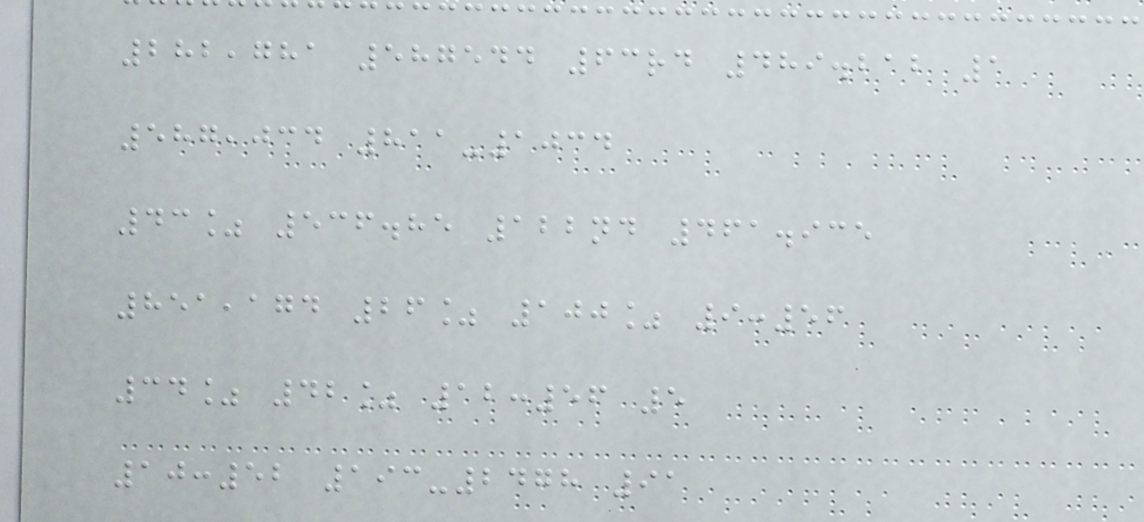282,781 587544 63rd 489.212 1
587,034 811-1034
43% 536.85 122nd 461.935
851,174 26% 100% 9:56
34% 42% 12:56 5
10:52 193-2478 91
